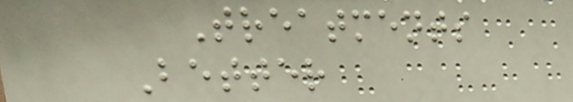Treatments
Better
